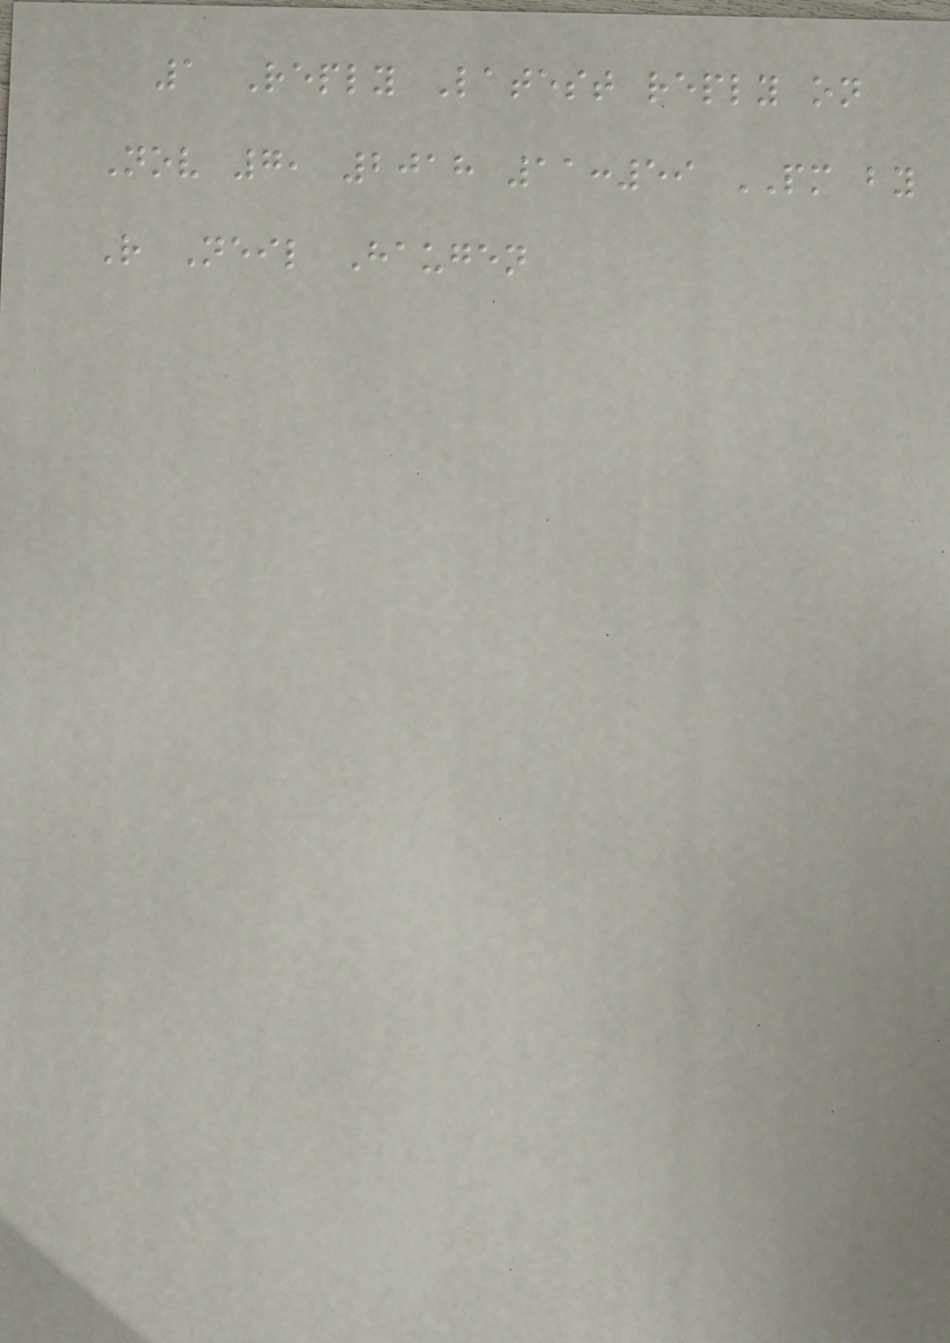1 Reply Latest reply on
Nov 7, 2018 11:59 PM by
R Neil Haugen
